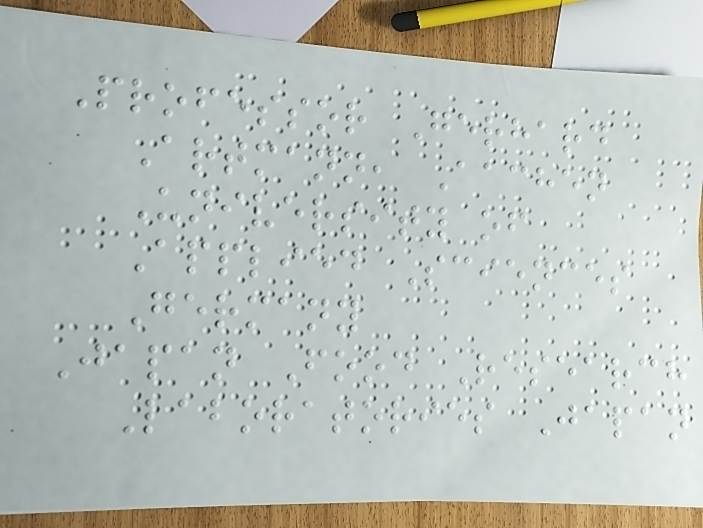Professor Gerhard
Artmann, Aachen
University of
Applied Sciences
Germany
Japan Food Research
Laboratories Japan
